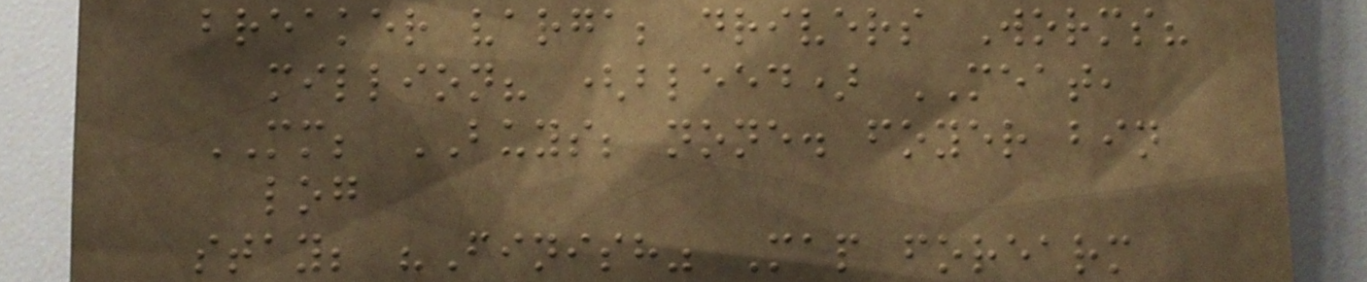breaker varga; drivers Worms?
million? (bleed) MEAT,
MM; BUYS; none. foyer bin
log
stay; "Finish" Map forearm
